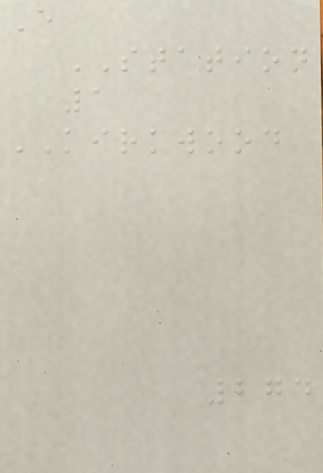E
STATION
1
KIRKWOOD
274
